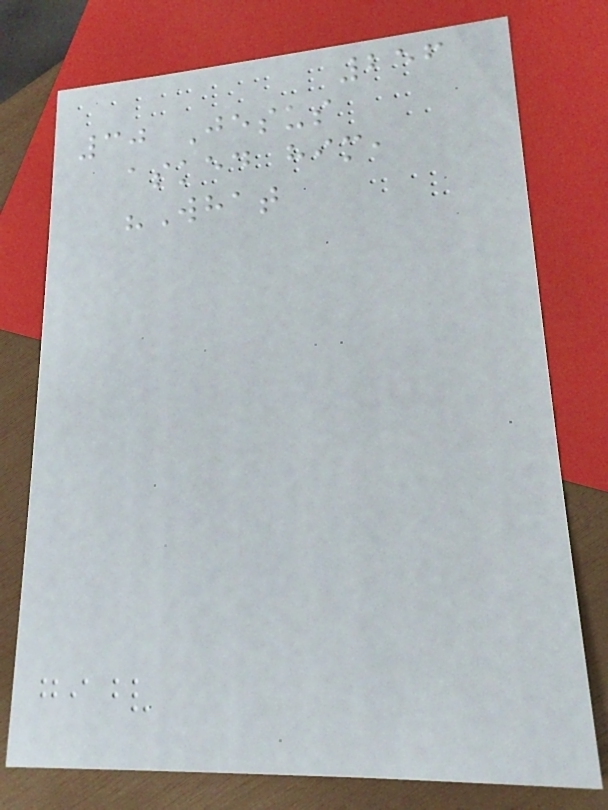256
30 Jesus
asked him,
"What
